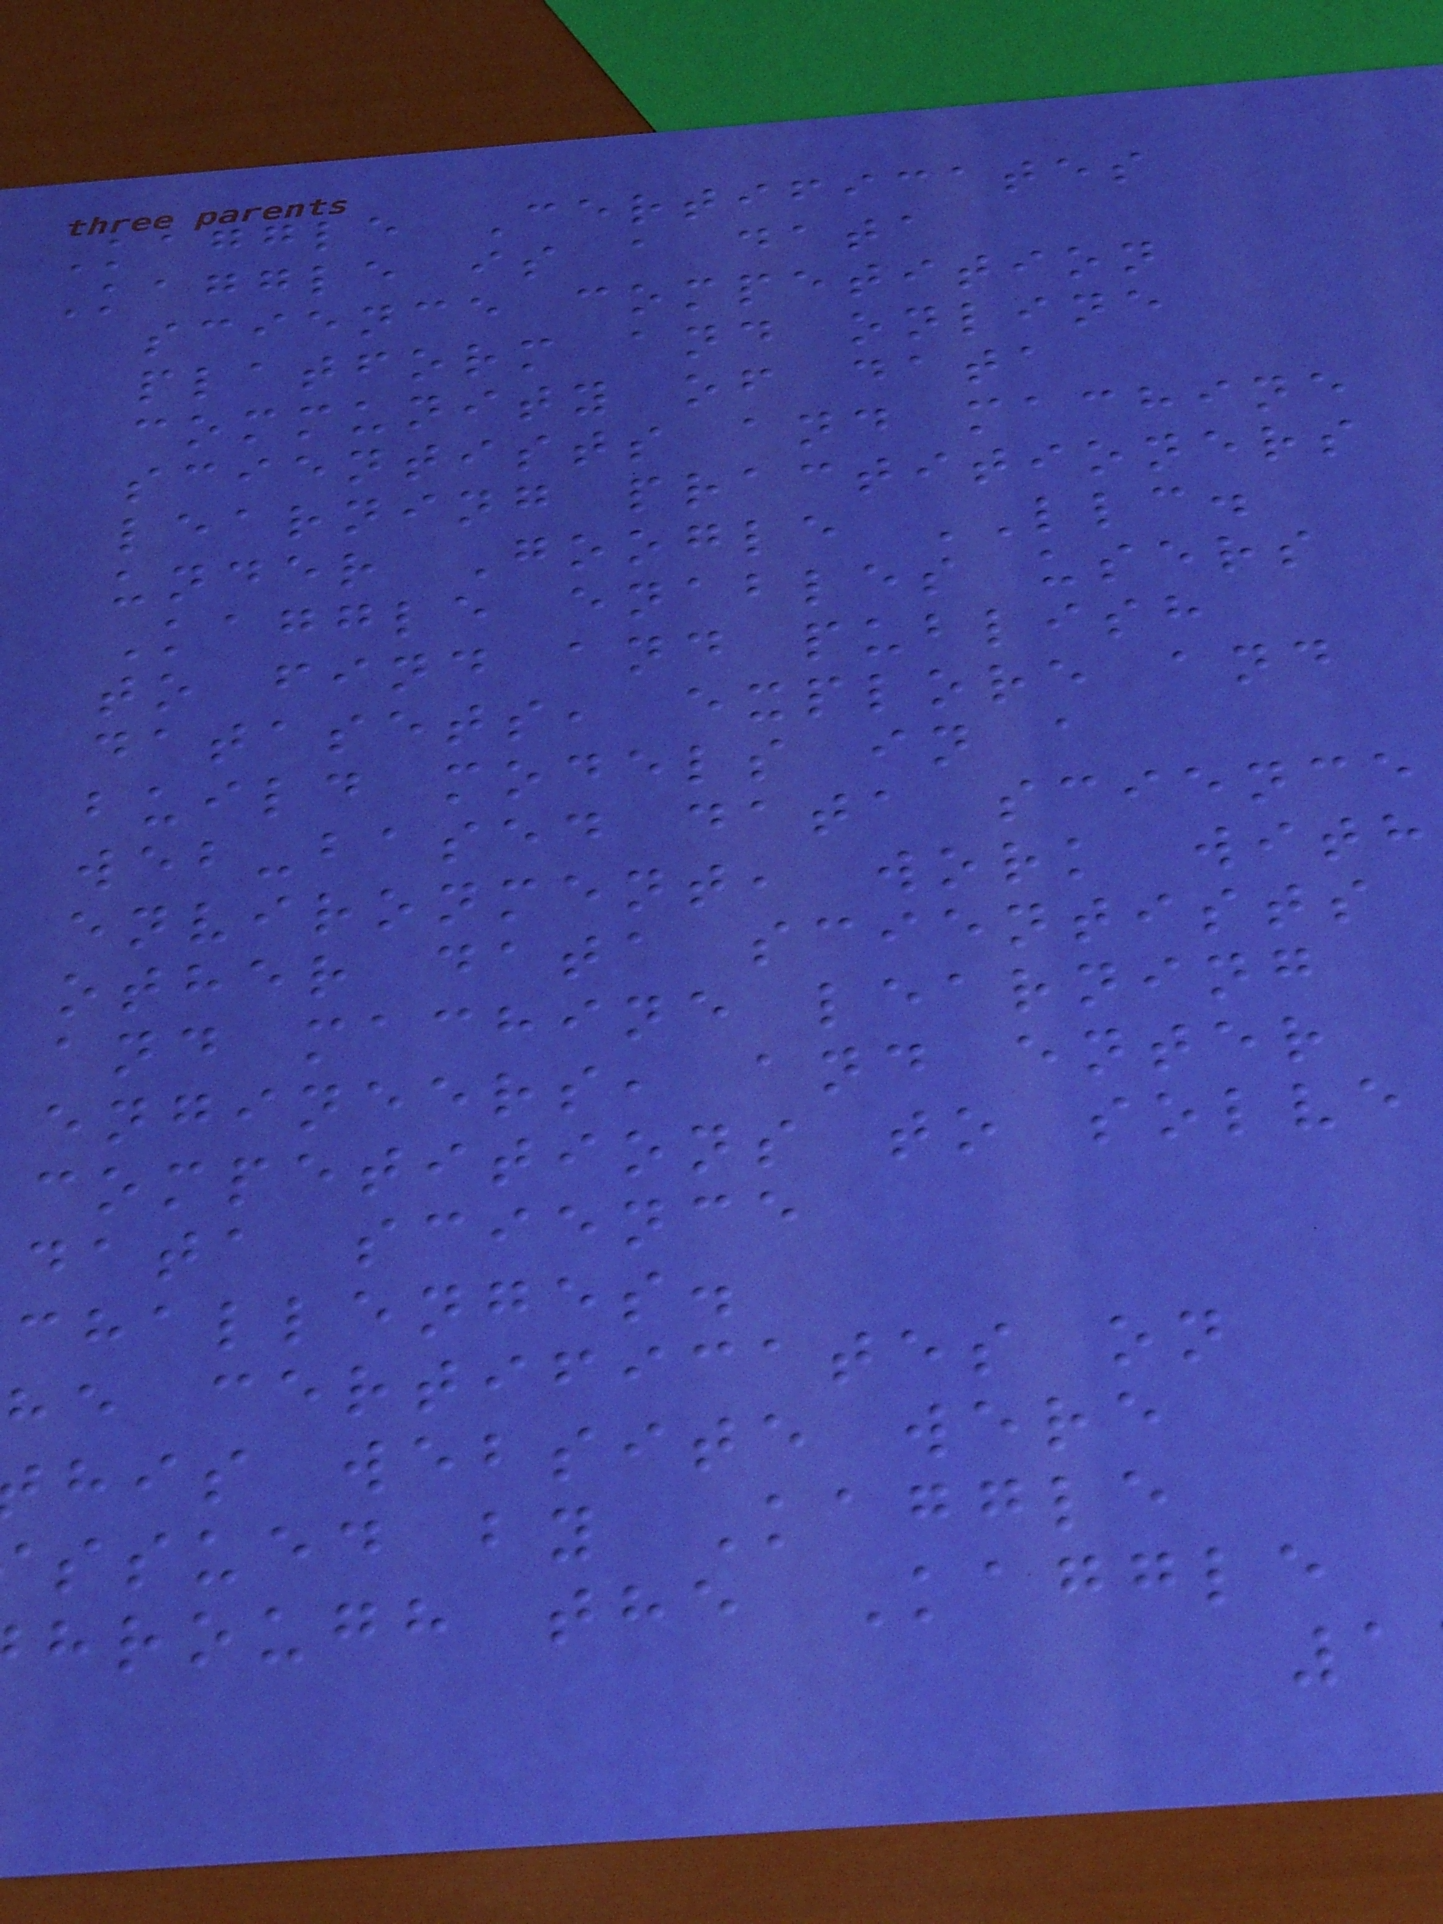Kaggle Certificates
Kaggle is a data
science competition
platform and online
community of data
scientists and machine
learning practitioners
under Google LLC.
Kaggle enables users
to find and publish
datasets, explore and
build models in a
web-based data science
environment, work with
other data scientists
and machine learning
engineers, and enter
competitions to solve
data science
challenges.
he certificates on
his website were
ssued by Kaggle
hrough the Kaggle
